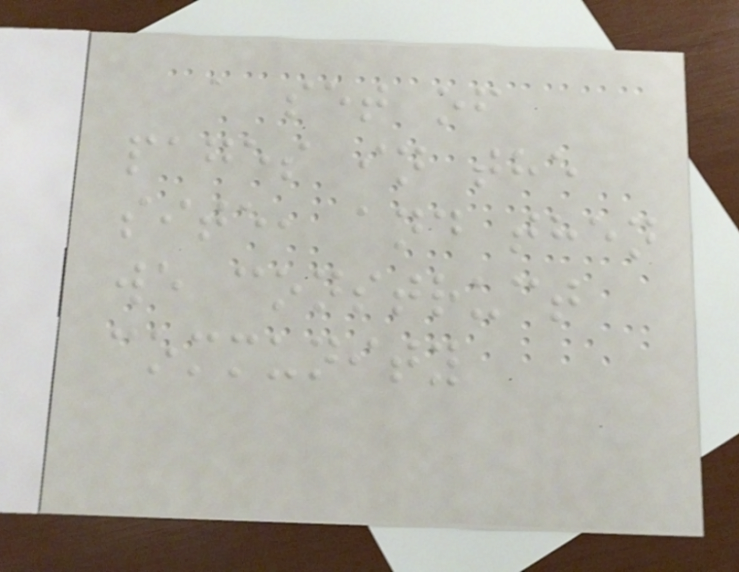a set of
pages in the
site, and then
we construct
community
